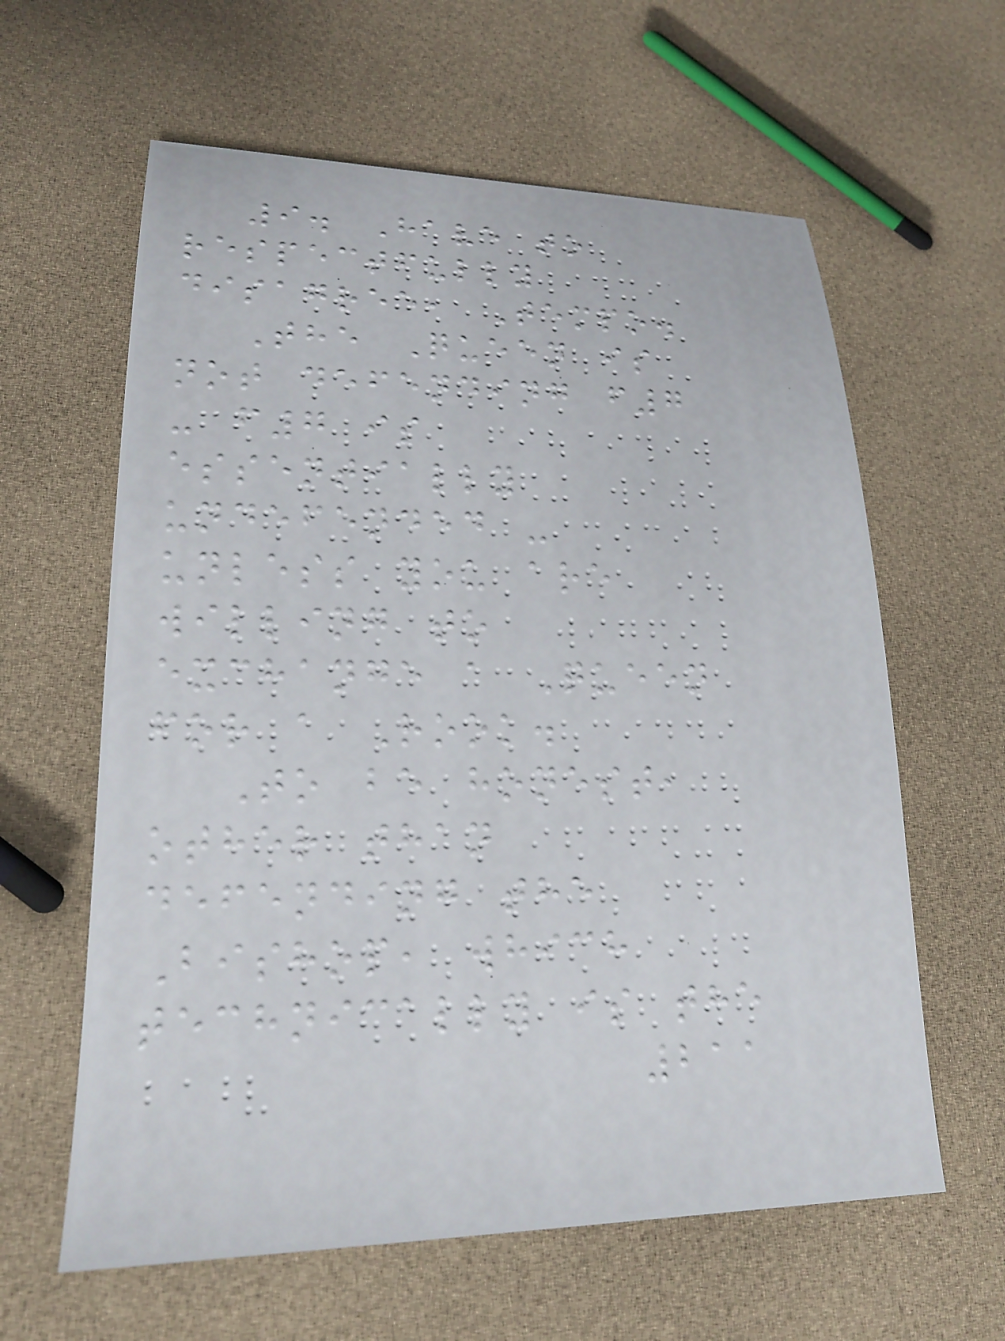9. Have to
respectfully
disagree, Tempo.
The Queen is
not defending f7
- f7 is
essentially
undefended -
unless you are
willing to
exchange a Queen
for a Rook.
To be honest,
other than
defending the
Bishop, which
technically is the
211
